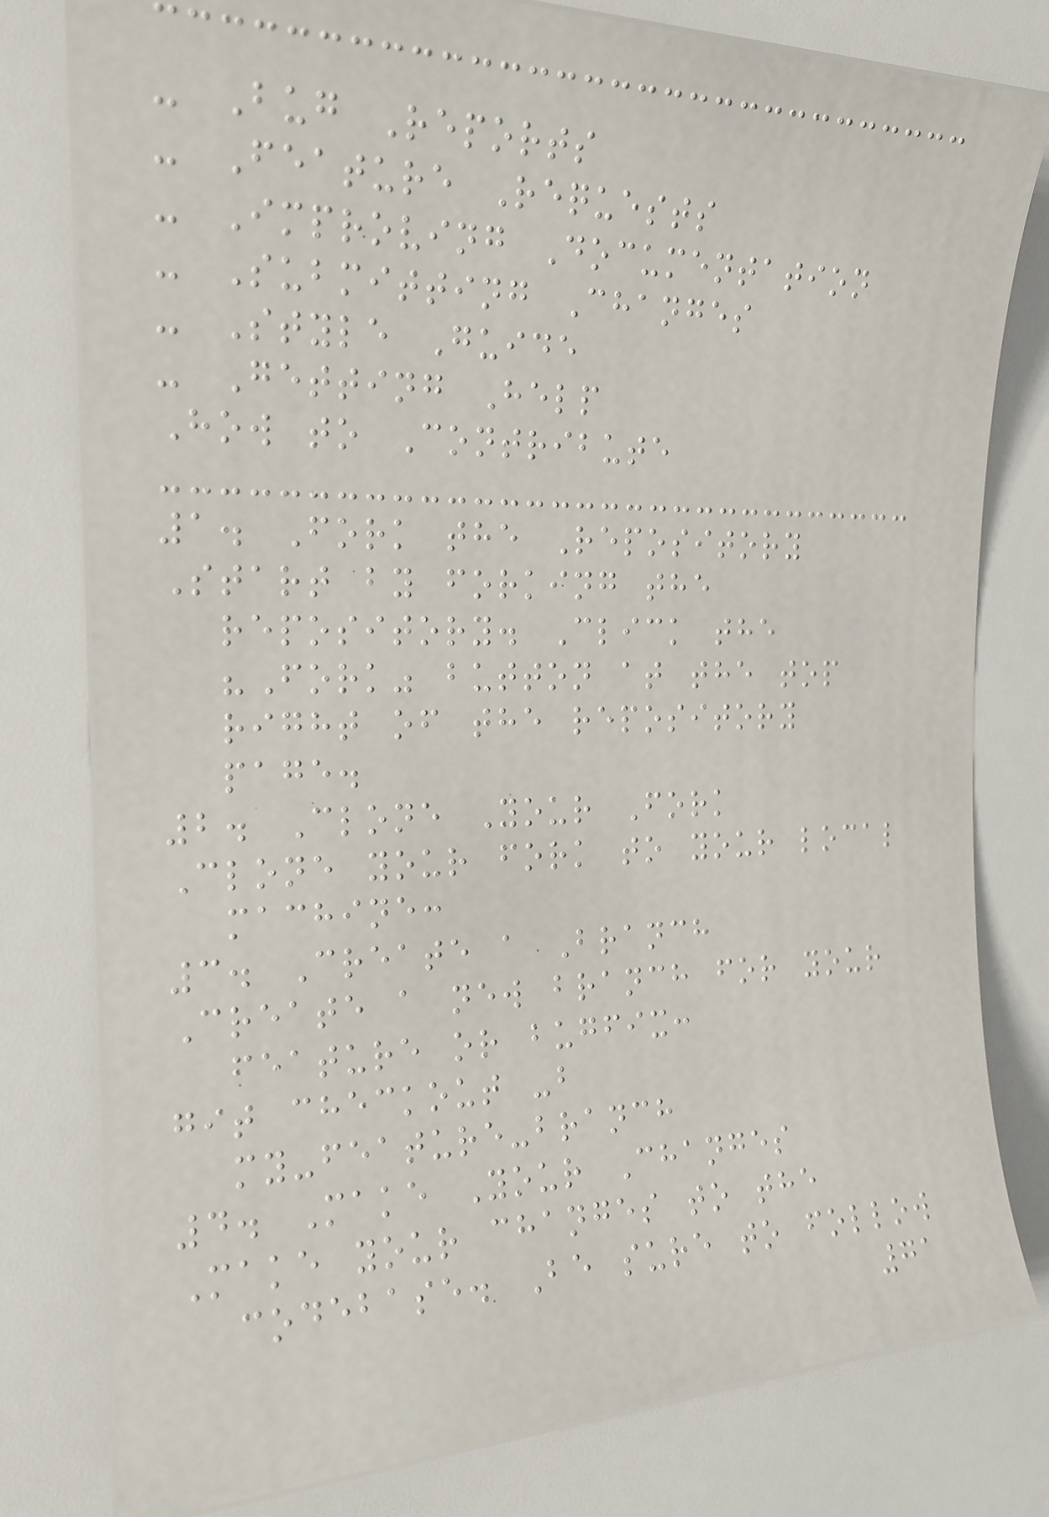- Bug Reports
- Feature Requests
- Improving Documentation
- Submitting Changes
- Style Guide
- Getting Help
How to Contribute
1. Fork the Repository
Start by forking the
repository. Click the
"Fork" button at the top
right of the repository
page.
2. Clone Your Fork
Clone your fork to your local
machine:
3. Create a Branch
Create a new branch for your
feature or bugfix:
git checkout -b
my-feature-branch
4. Make Your Changes
Make your changes to the
codebase. Be sure to follow
71
